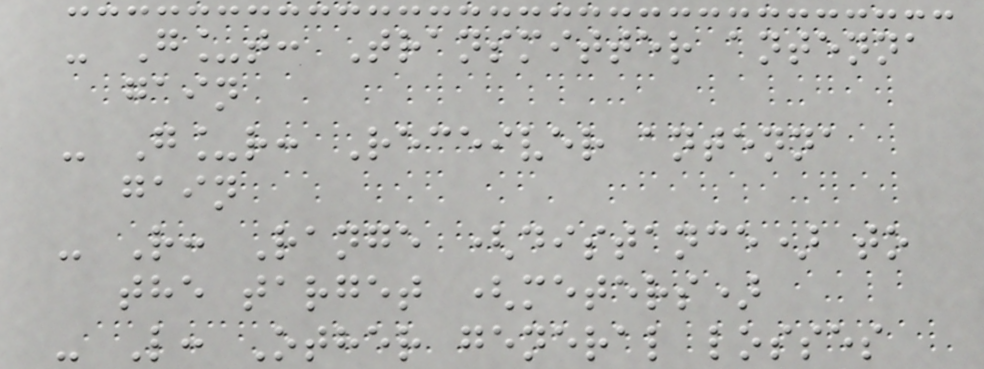- G_t: Transmitter antenna
gain
- G_r: Receiver antenna
gain
- R: Range (distance) to
the target (meters)
- L: Other general losses
